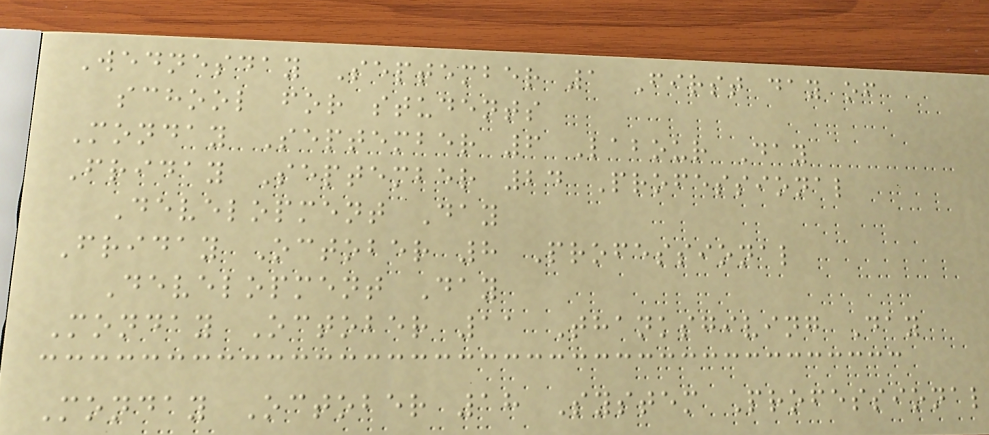Wednesday September 1 First day of
school for students
Monday September 6 Labour Day
Friday September 24 Professional
Development Day
Friday October 8 Professional
Development Day
Monday October 11 Thanksgiving Day
Monday October 18 System Professional
